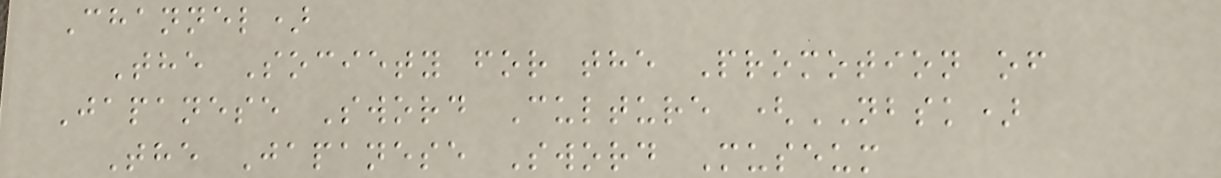Channel)
The Society for the Promotion of
Japanese Sword Culture (NBSK)
The Japanese Sword Museum
